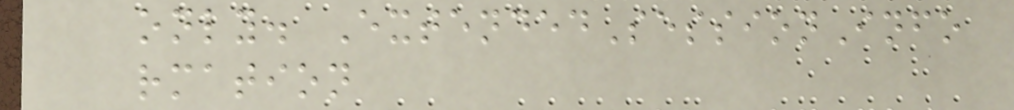only. ExtendedSessionInfo
rmation
